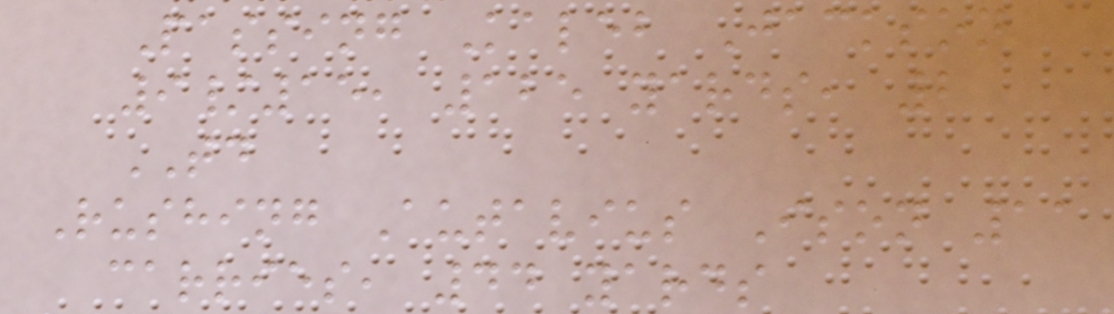Passing Kaleb Jackson
9/15, 125 yards, 2
TD
Rushing Autavius Ison 11
carries, 44 yards
